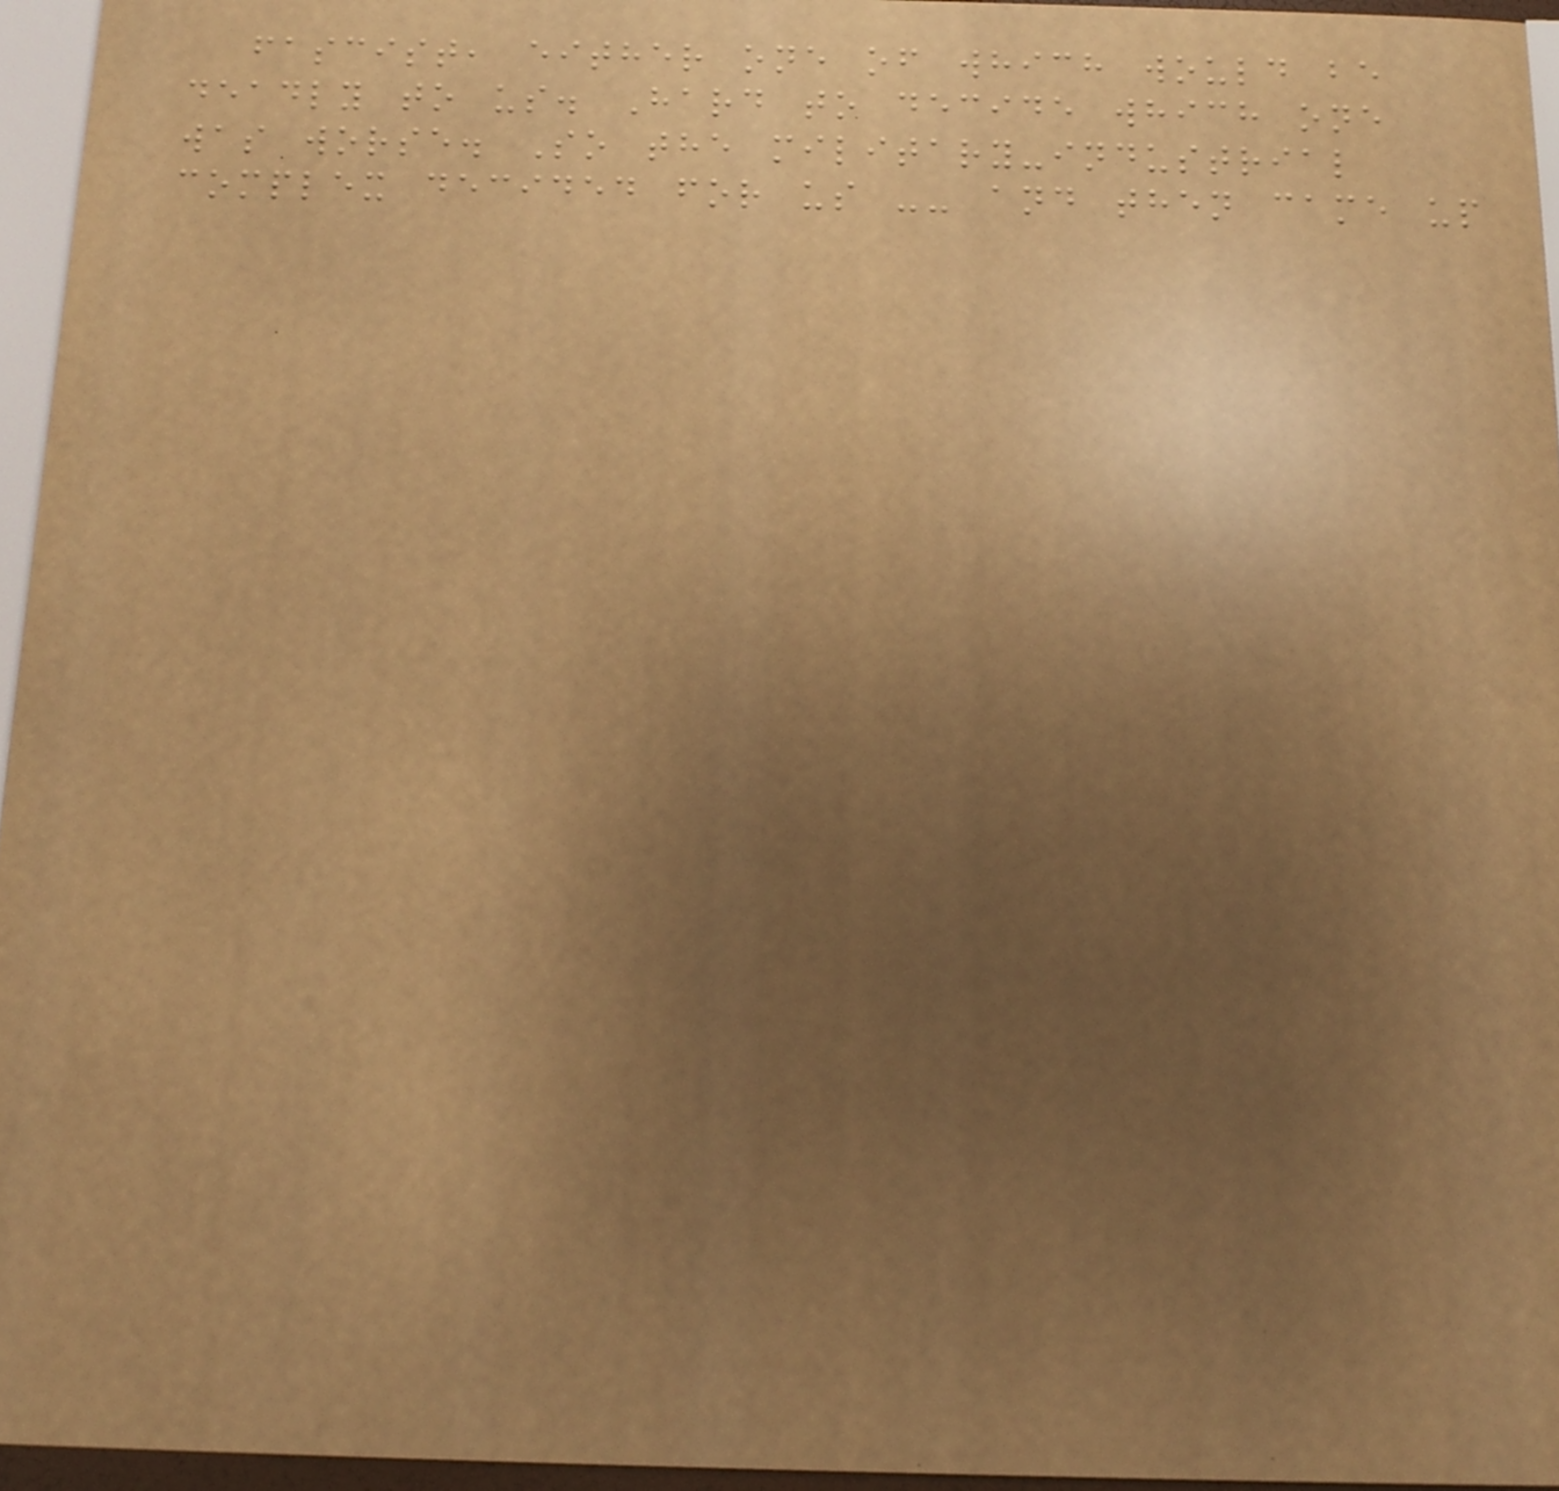fascist, either one of which would be
deadly to us. Hard to decide which one
was worse. So the military-industrial
complex decided for us -- and then came up
